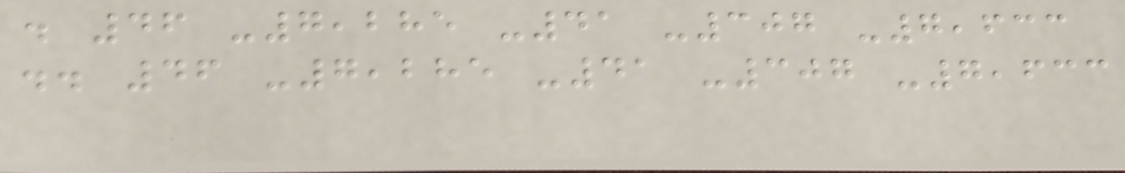. 46 -7,285 -41 -307 -7,633
.. 46 -7,285 -41 -307 -7,633
